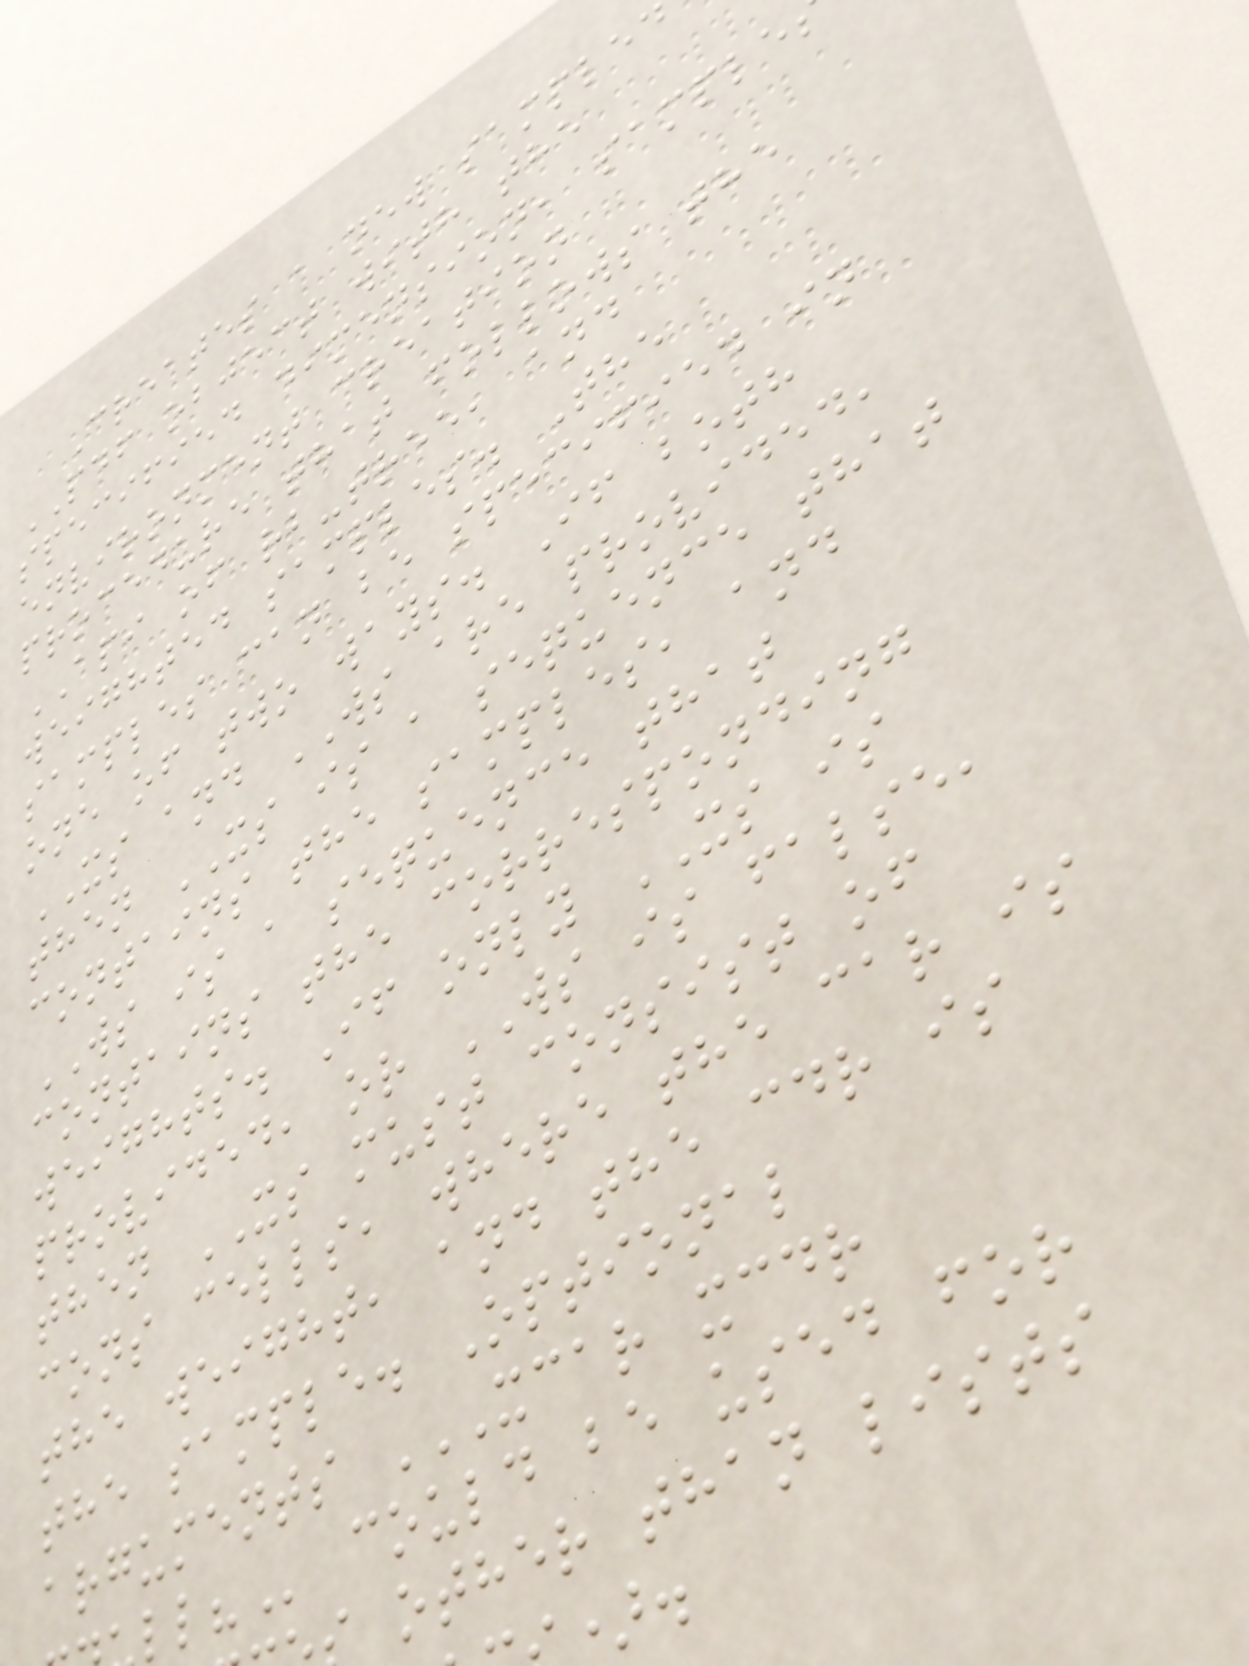Creates a new sampled
PDF object with the
specified dimension, sample
environment creation
procedure that follows the
API of rb-tree, and
weighted samples. The
samples can be specified in
one of two ways. If both
XS and WS are provided,
then XS is a sequence that
contains the samples, and
WS is a sequence that
contains the corresponding
weights. If only XS is
provided, or WS is false,
then XS must consist of
cons cells, where the car is
the weight, and the cdr is
the sample. Optional
arguments XCAR XCDR
could be used for
other than lists
